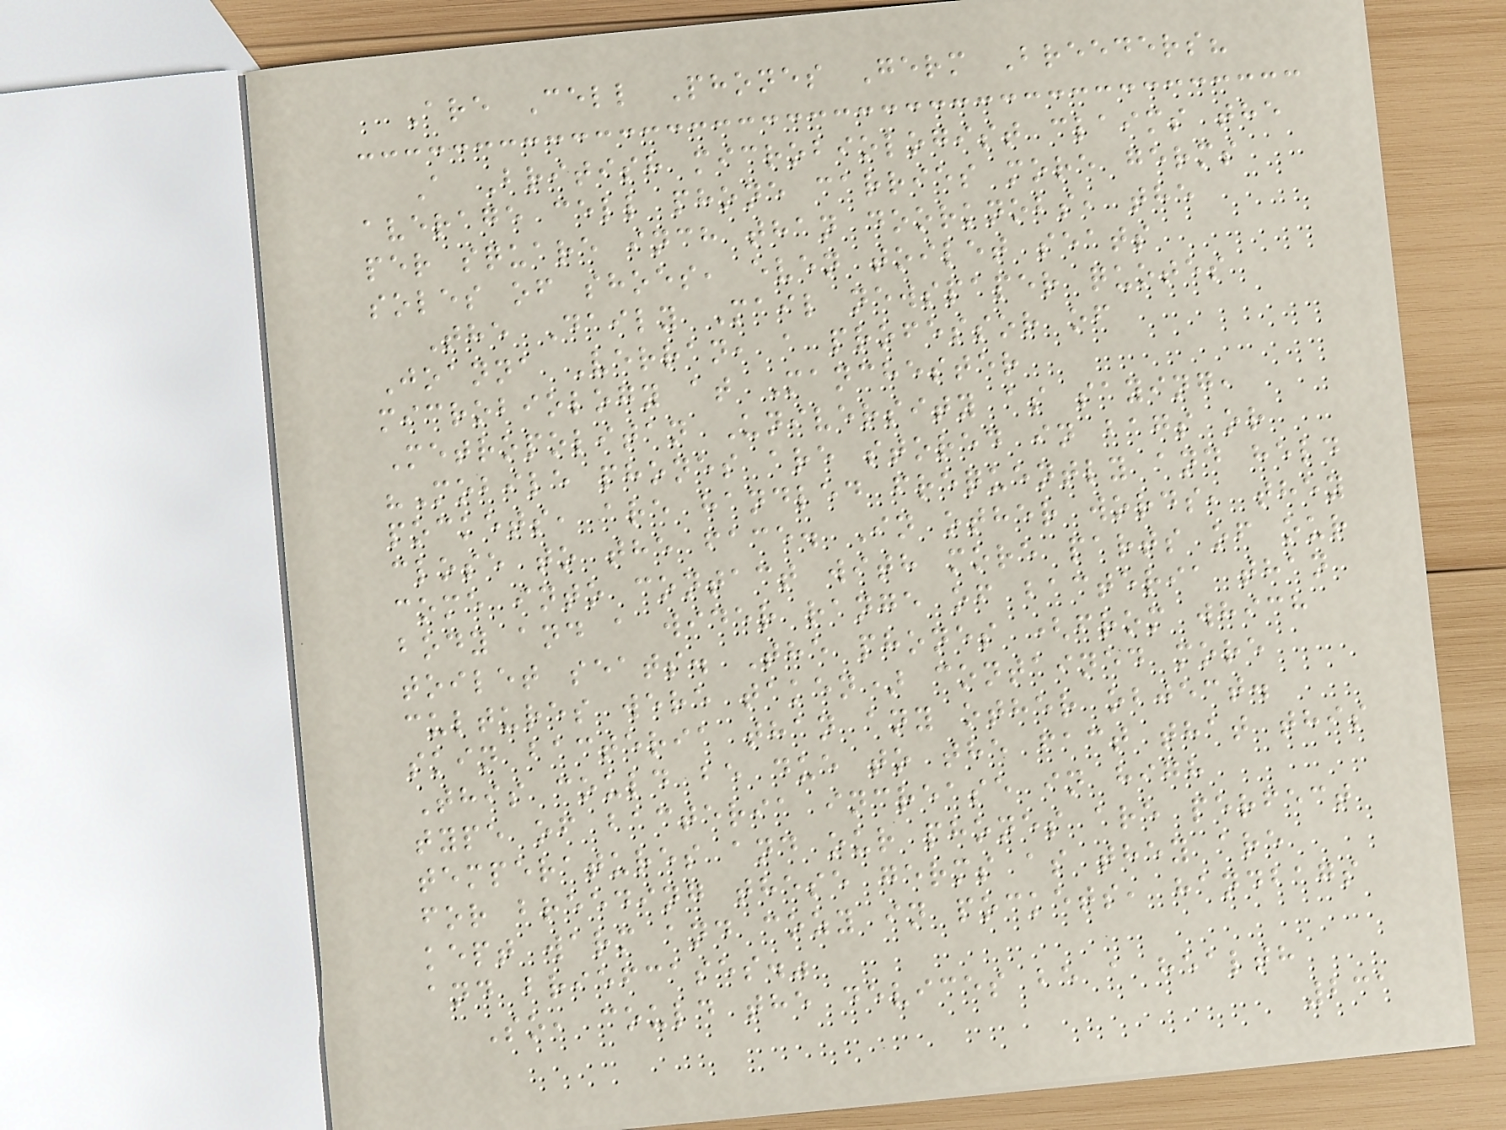Are Cell Phones Germ Breeders?
A British microbiologist claims the
average cell phone carries more germs
per square inch than doorknobs, the
soles of shoes, even toilet seats
The Daily Mail newspaper quotes
Joanna Verran, a professor of
microbiology at Manchester
Metropolitan University as saying,
"Mobile phones are stored in bags or
pockets, are handled frequently and held
close to the face. In other words, they
come into contact with more parts of our
body and a wider range of bacteria than
toilet seats. The phones (from which
cultures were taken) contained more
skin bacteria than any other object.
This could be due to the fact that this
type of bacteria increase in high
temperatures and our phones are perfect
for breeding these germs as they are
kept warm and cozy in pockets, handbags
and briefcases."
So, could the devices be a health
231
